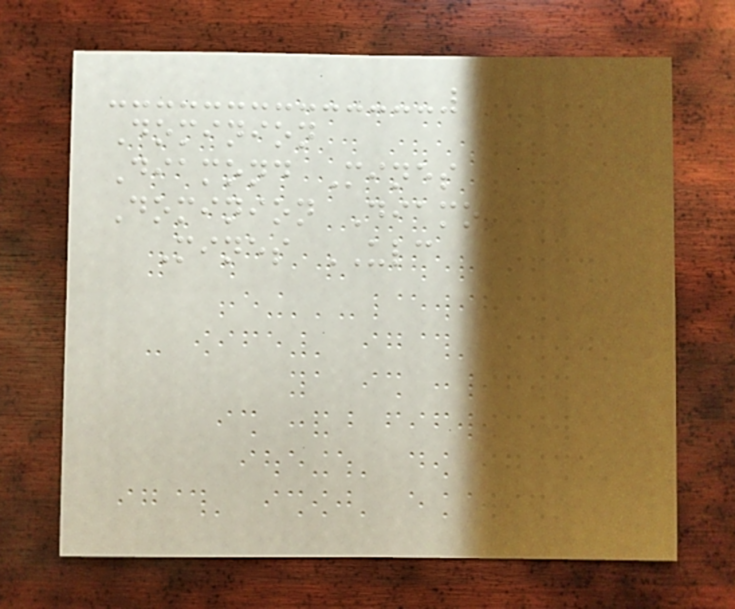Dominion
Diamond Mines
Dominion Diamond
Mines ULC
